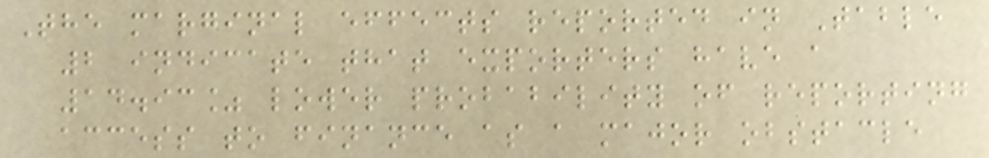The marginal effects reported in Table
2 indicate that exporters have a
14.93% lower probability of reporting
access to finance as a major obstacle
